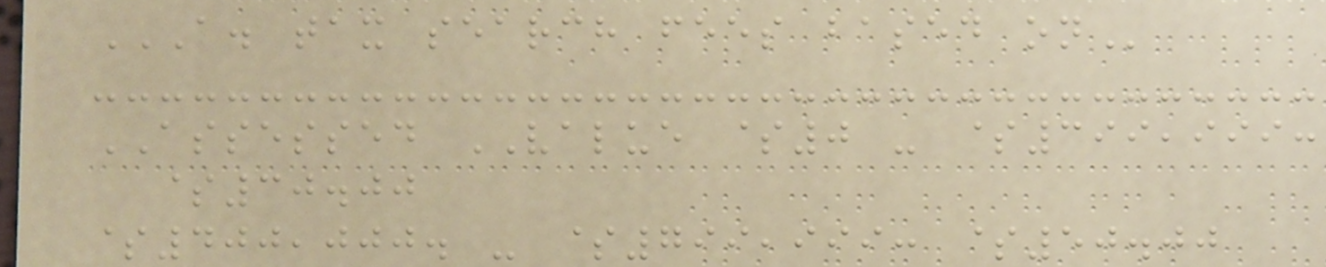A. TAX SEARCH FEES BASED ON
ASSESSED VALUE $0 - $399,999:
$30.00
$400,000. - $799,999: $50.00
